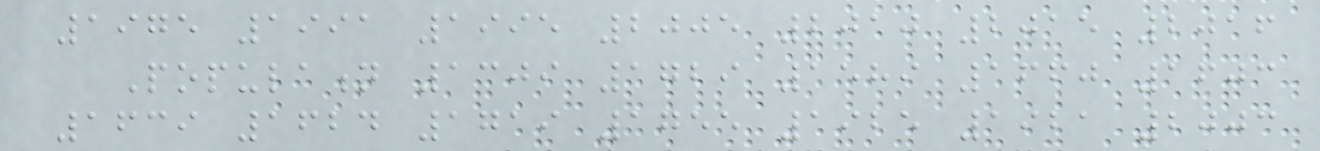1975 1991 1995 2005 2010 2015 2016
Population 1309 1729 1589 1660 1603
1639 1624 1719 1755 1925 1921 2003
